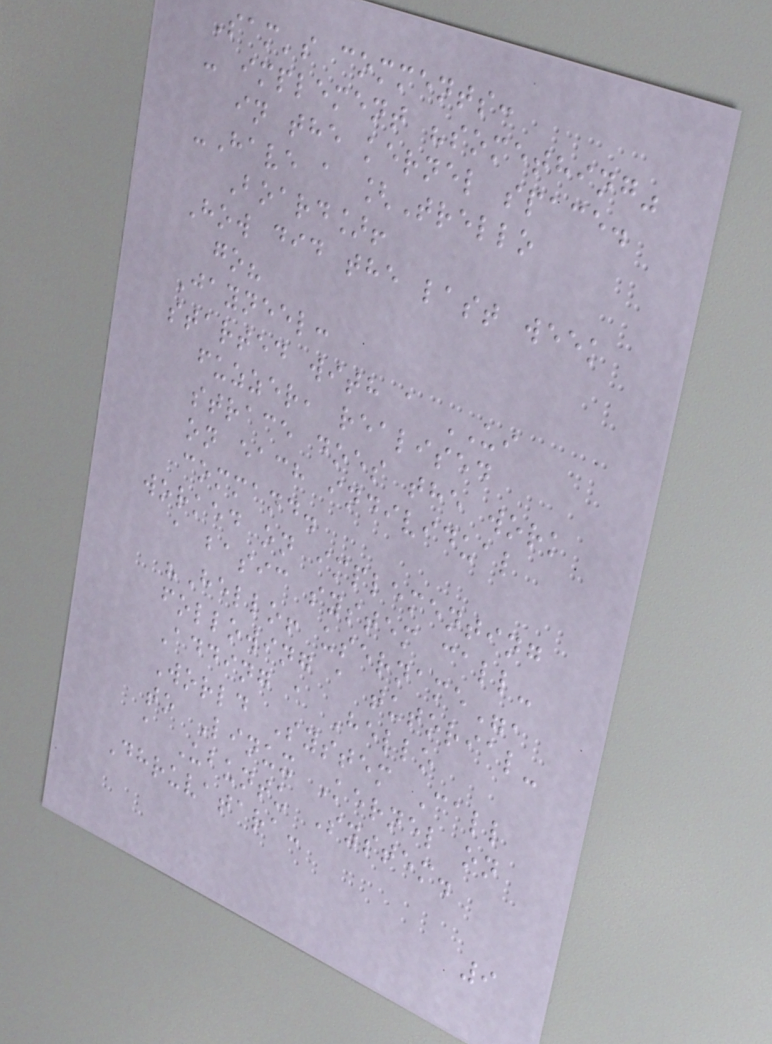Sam's comments:
- implement "something"
in the kernel space.
-Have a [Trello
Board]!
How did the last week
go?
Jayneel:
started with a UI
fuzzer, realised
strace does the work
on each individual
command.
worked on implementing
a basic system call-
"Hello! username",
following a tutorial-
Adding a Hello
World System Call
to Linux Kernel on
a Ubuntu System.
Dhruvatara:
9
